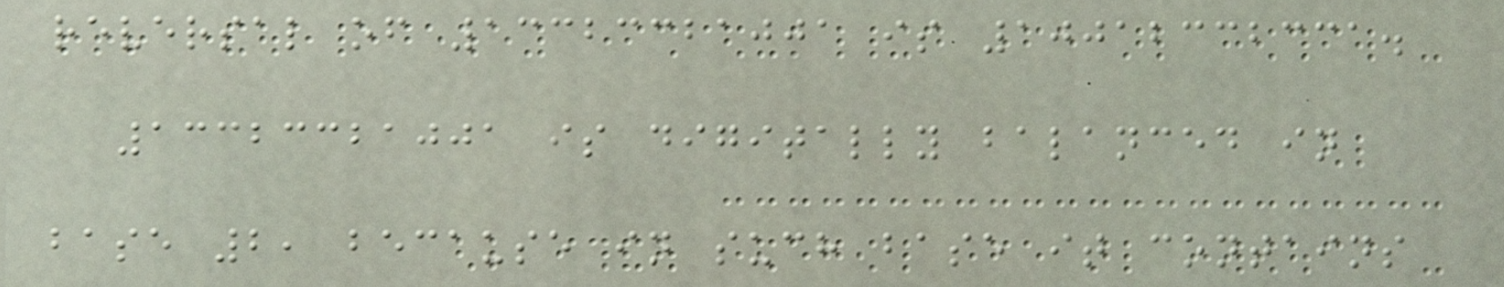reversal of 13323321001 is 10012332331.
13323321001 is digitally balanced in
base 2, because in such base it contains
